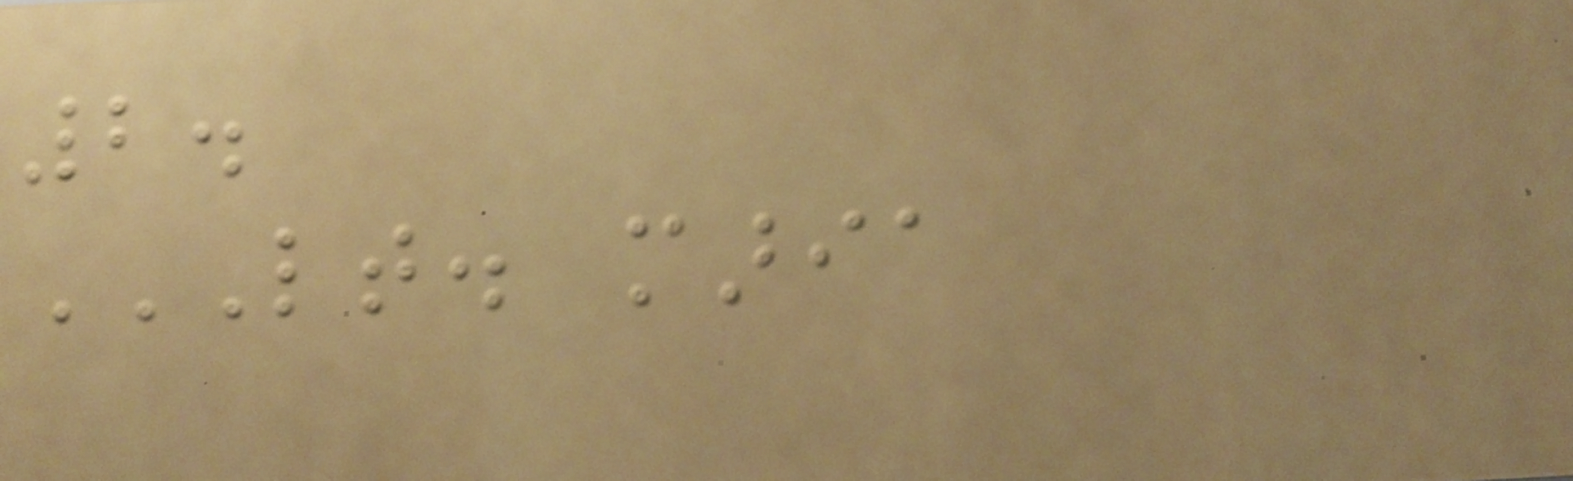2.
LT. MARIA
